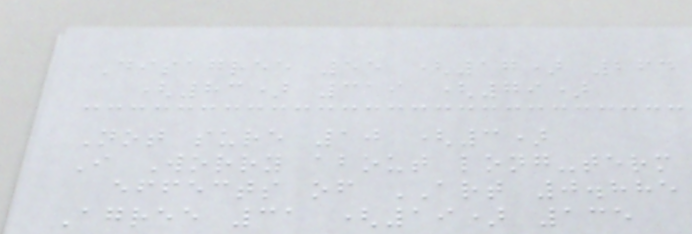Disagree 55 (17) 264
(83) 319 (79)
Not sure 10 (3)
I Worry about long-term
effects of ART 0.885
Agree 31 (19) 135
